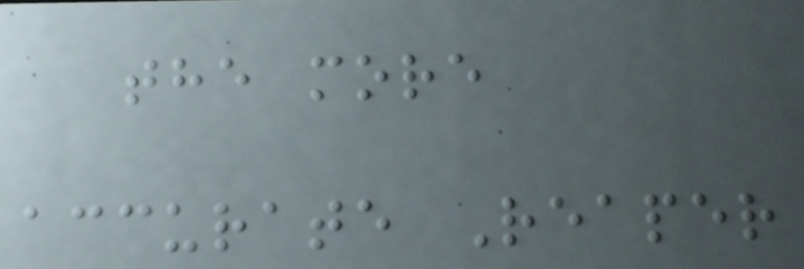the more
accurate Reaper
